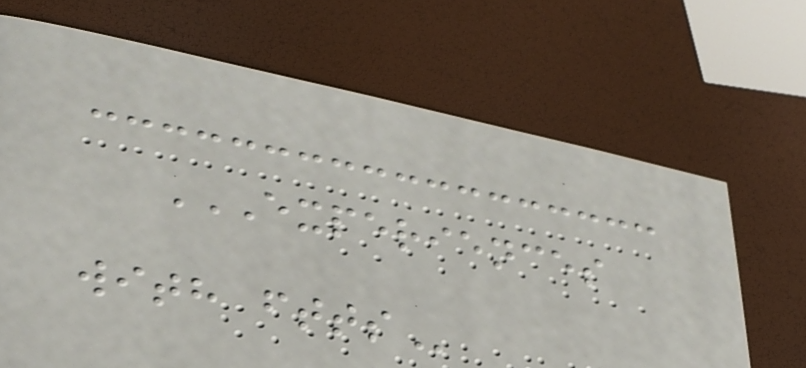EXPERIENCES
WITH FTTS
